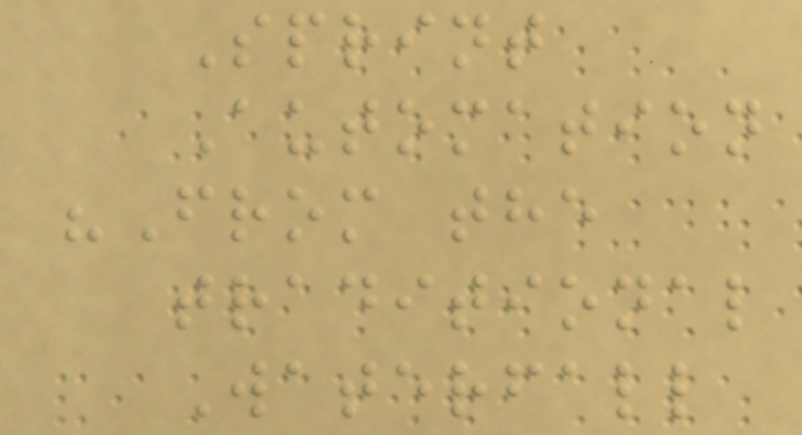Sprint
Automation
"From the
traditional
Waterfall
